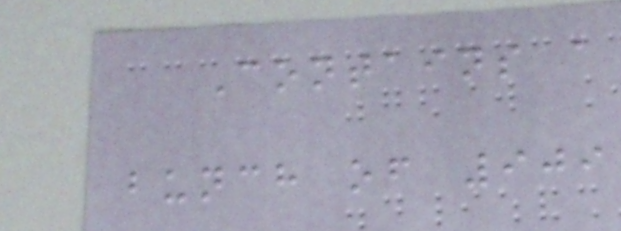Contains a
bunch of 909
